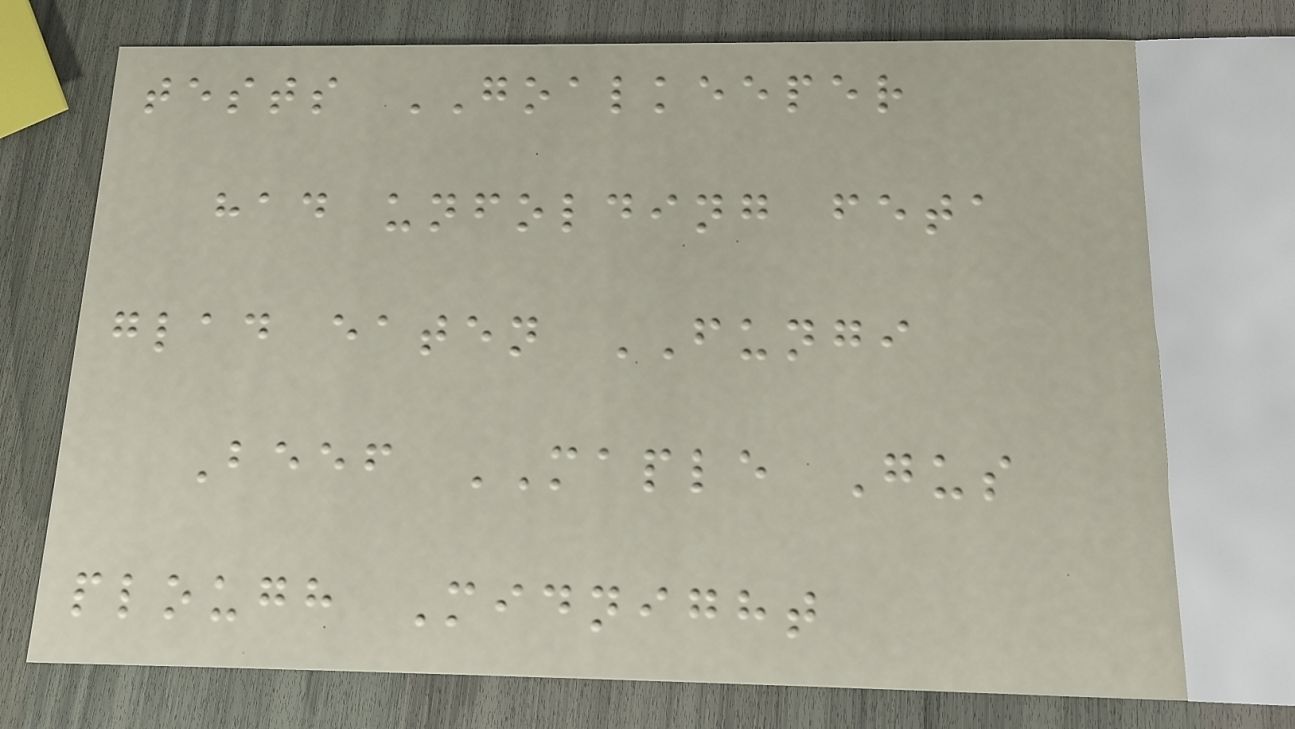tests GOALKEEPER
had unfolding feta
glad eaten FUNGI
Beef MAPLE Gus
plough Midnight
